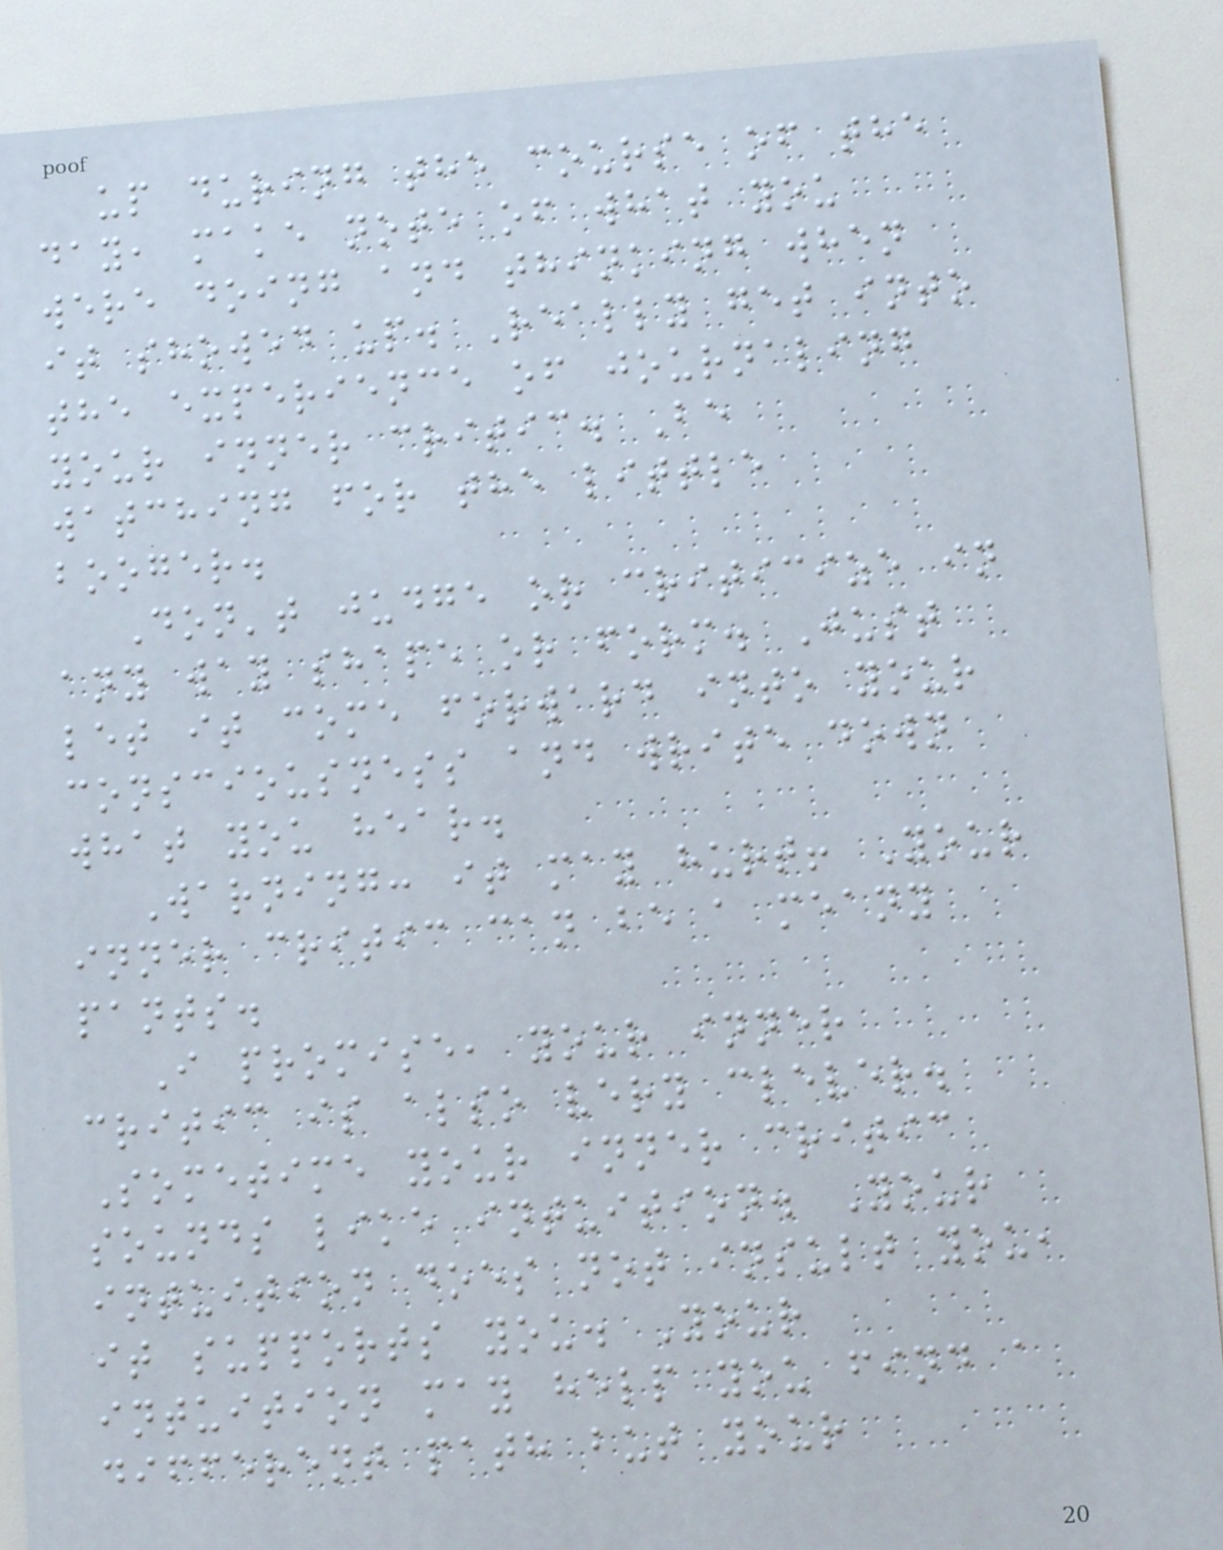up during the course of the
day, make note of what you
were doing and thinking when
it showed up. Really get into
the experience of journaling
your inner critic. Be
watching for the little
booger.
Don't judge or criticize in
any way shape or form. Just
let it come forward into your
consciousness and write down
what you hear.
Warning: it may hurt! Your
inner critic can be a meany
pants.
I promise, your inner
critic is also very clever.
Sometime your inner critic
sounds like intuition. Your
intuition does not insult you,
it supports you. Your
intuition may help you find a
different path but your
